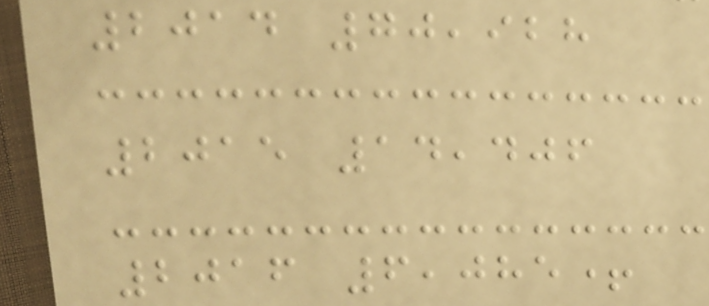2014 70,928
2015 14,406
2016 6,085+
